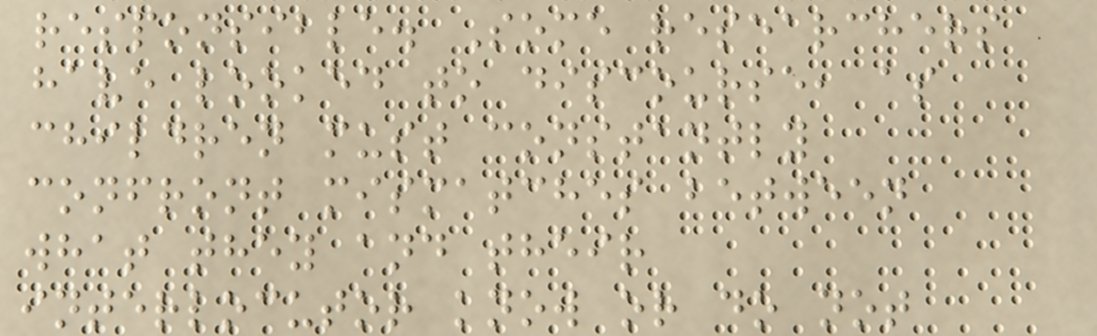responsible. Some researchers
have looked to discourse, as
children must constantly
confront mismatches between
what they and their
interlocutor know or do not
